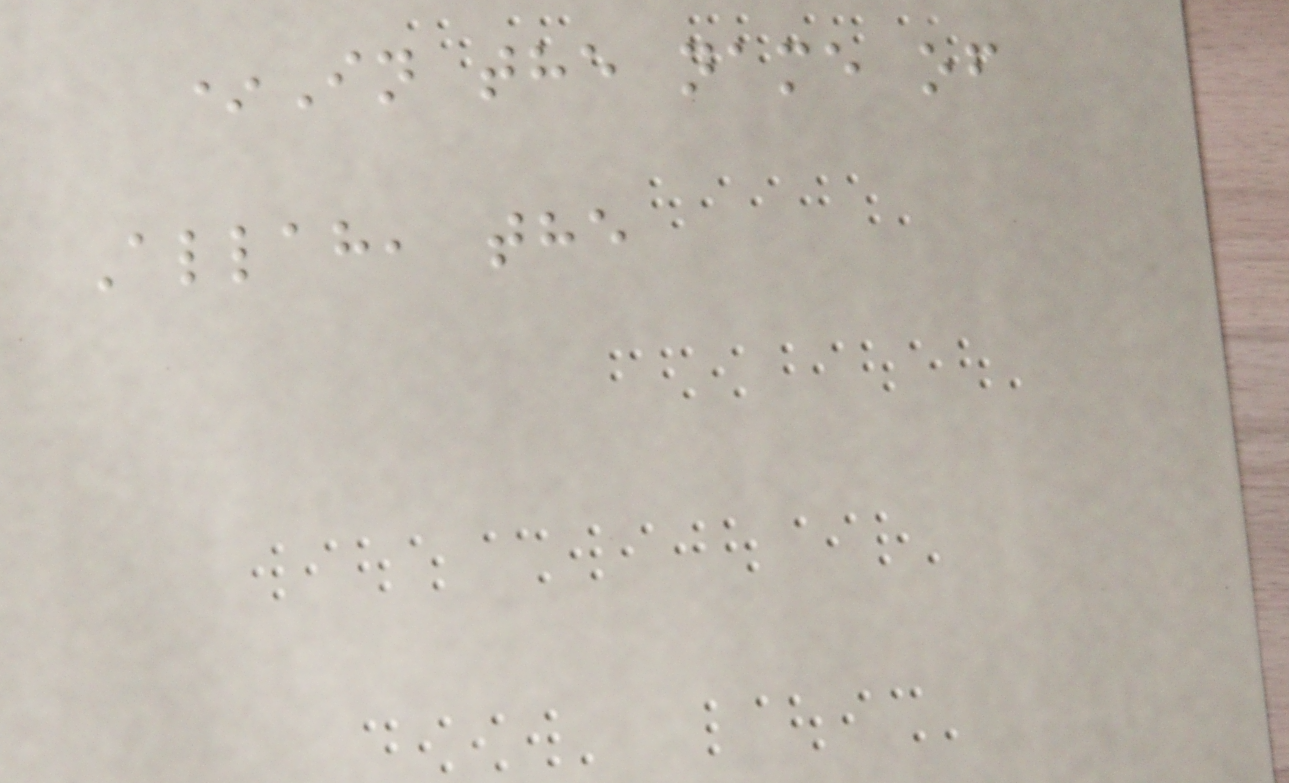*In the name of
Allah, the
